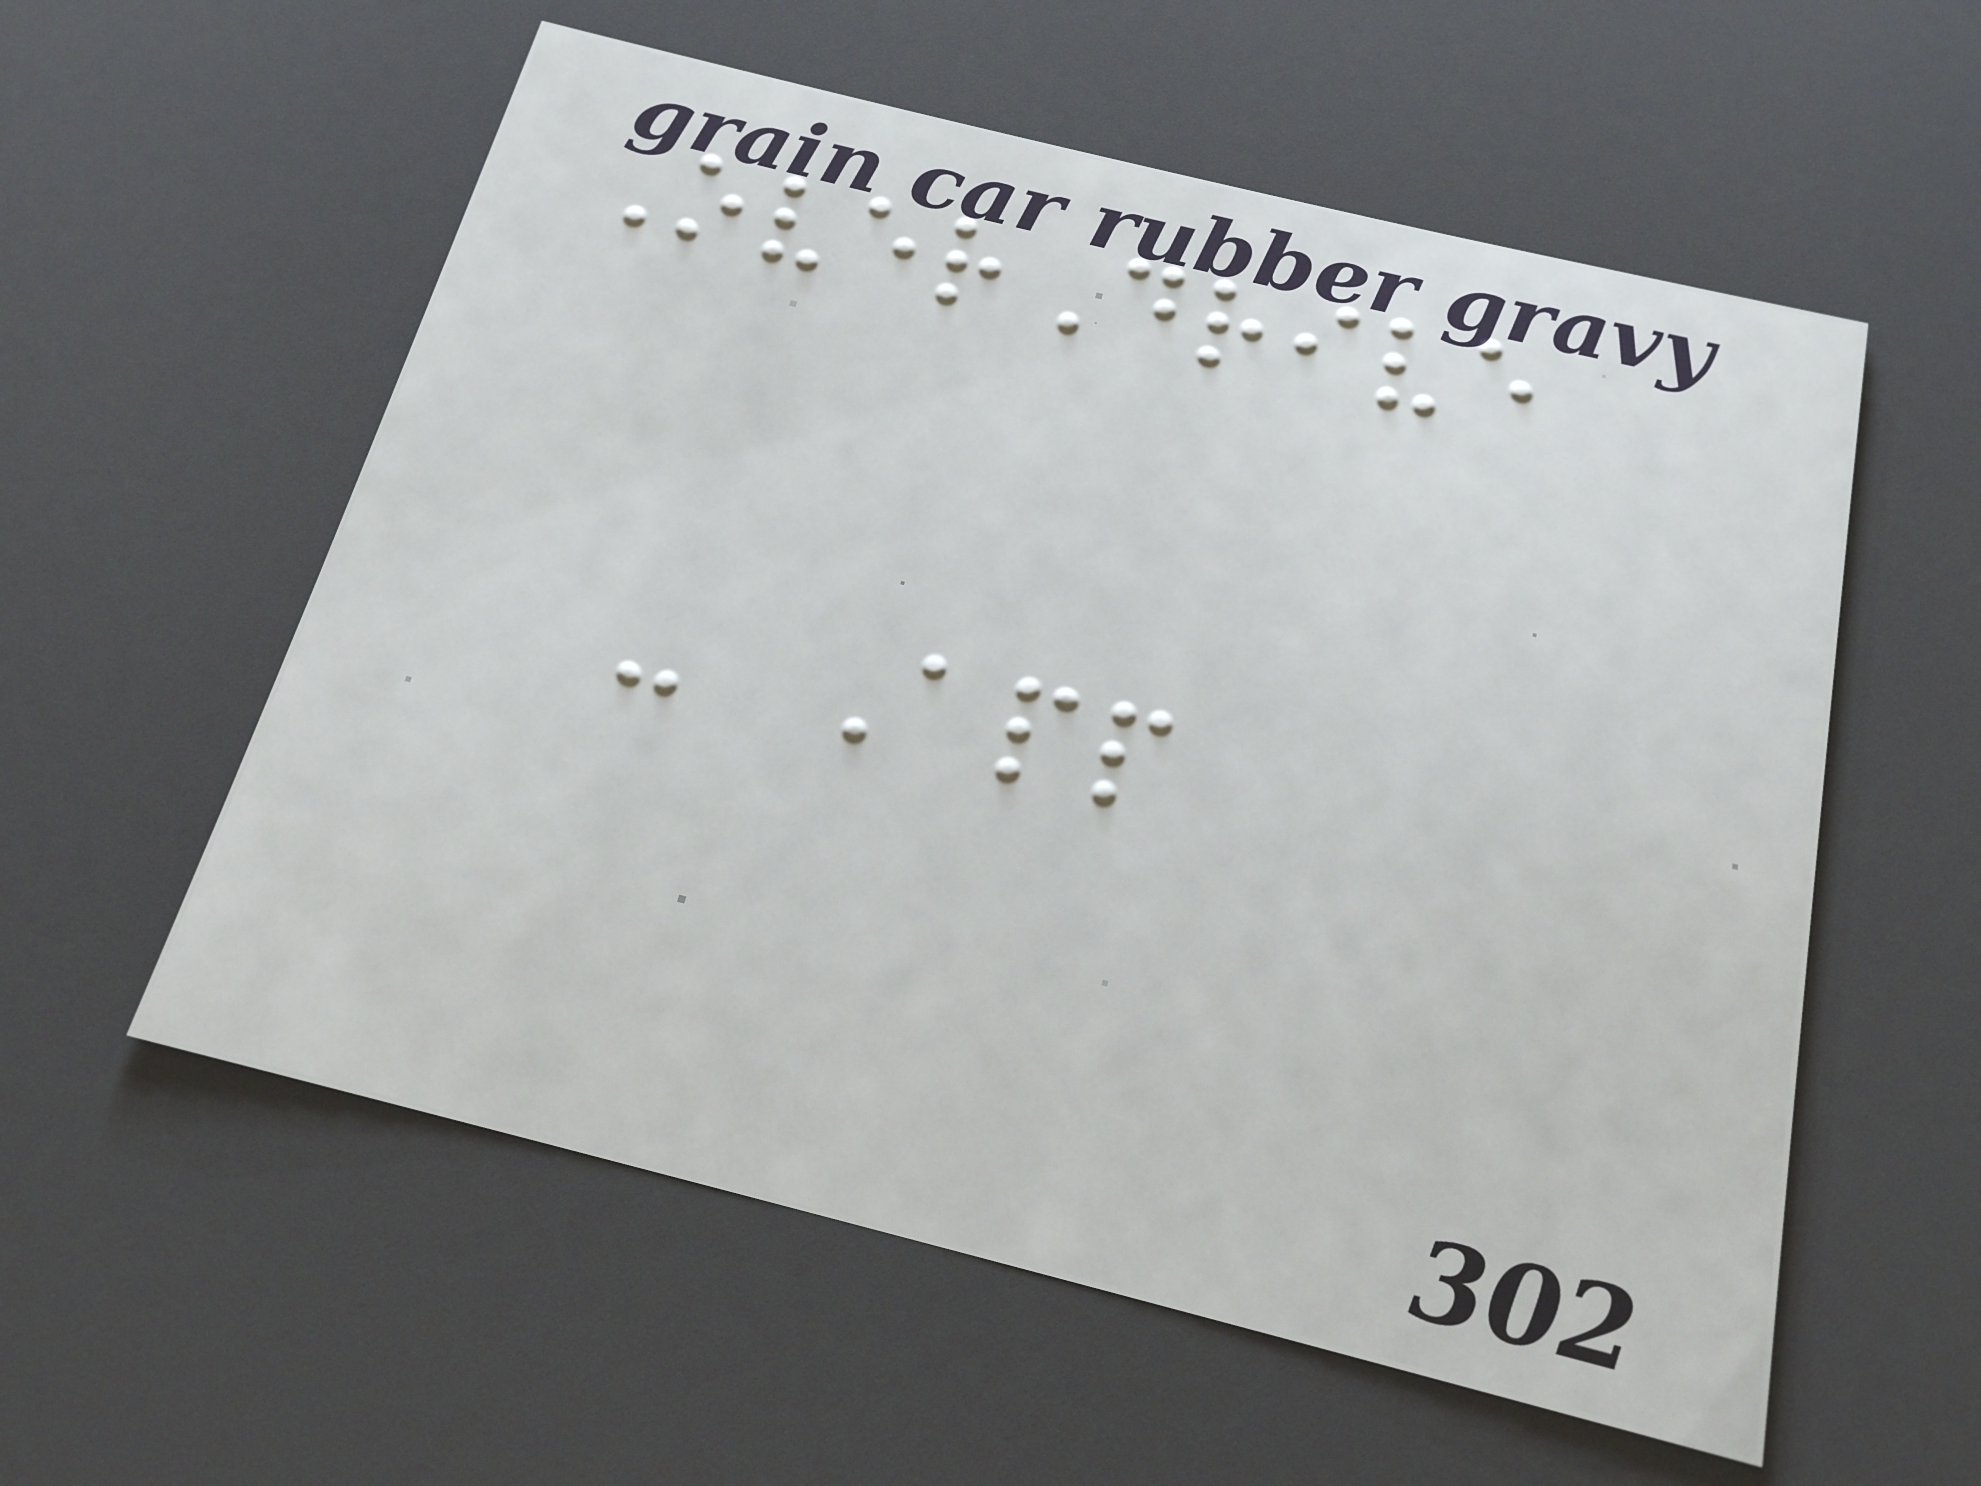OverDrive
- App
